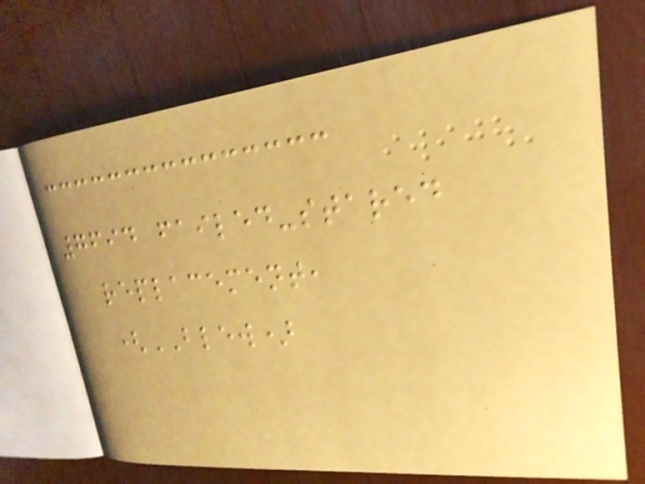7694 failed-stared
replacement,
(BLEW)
